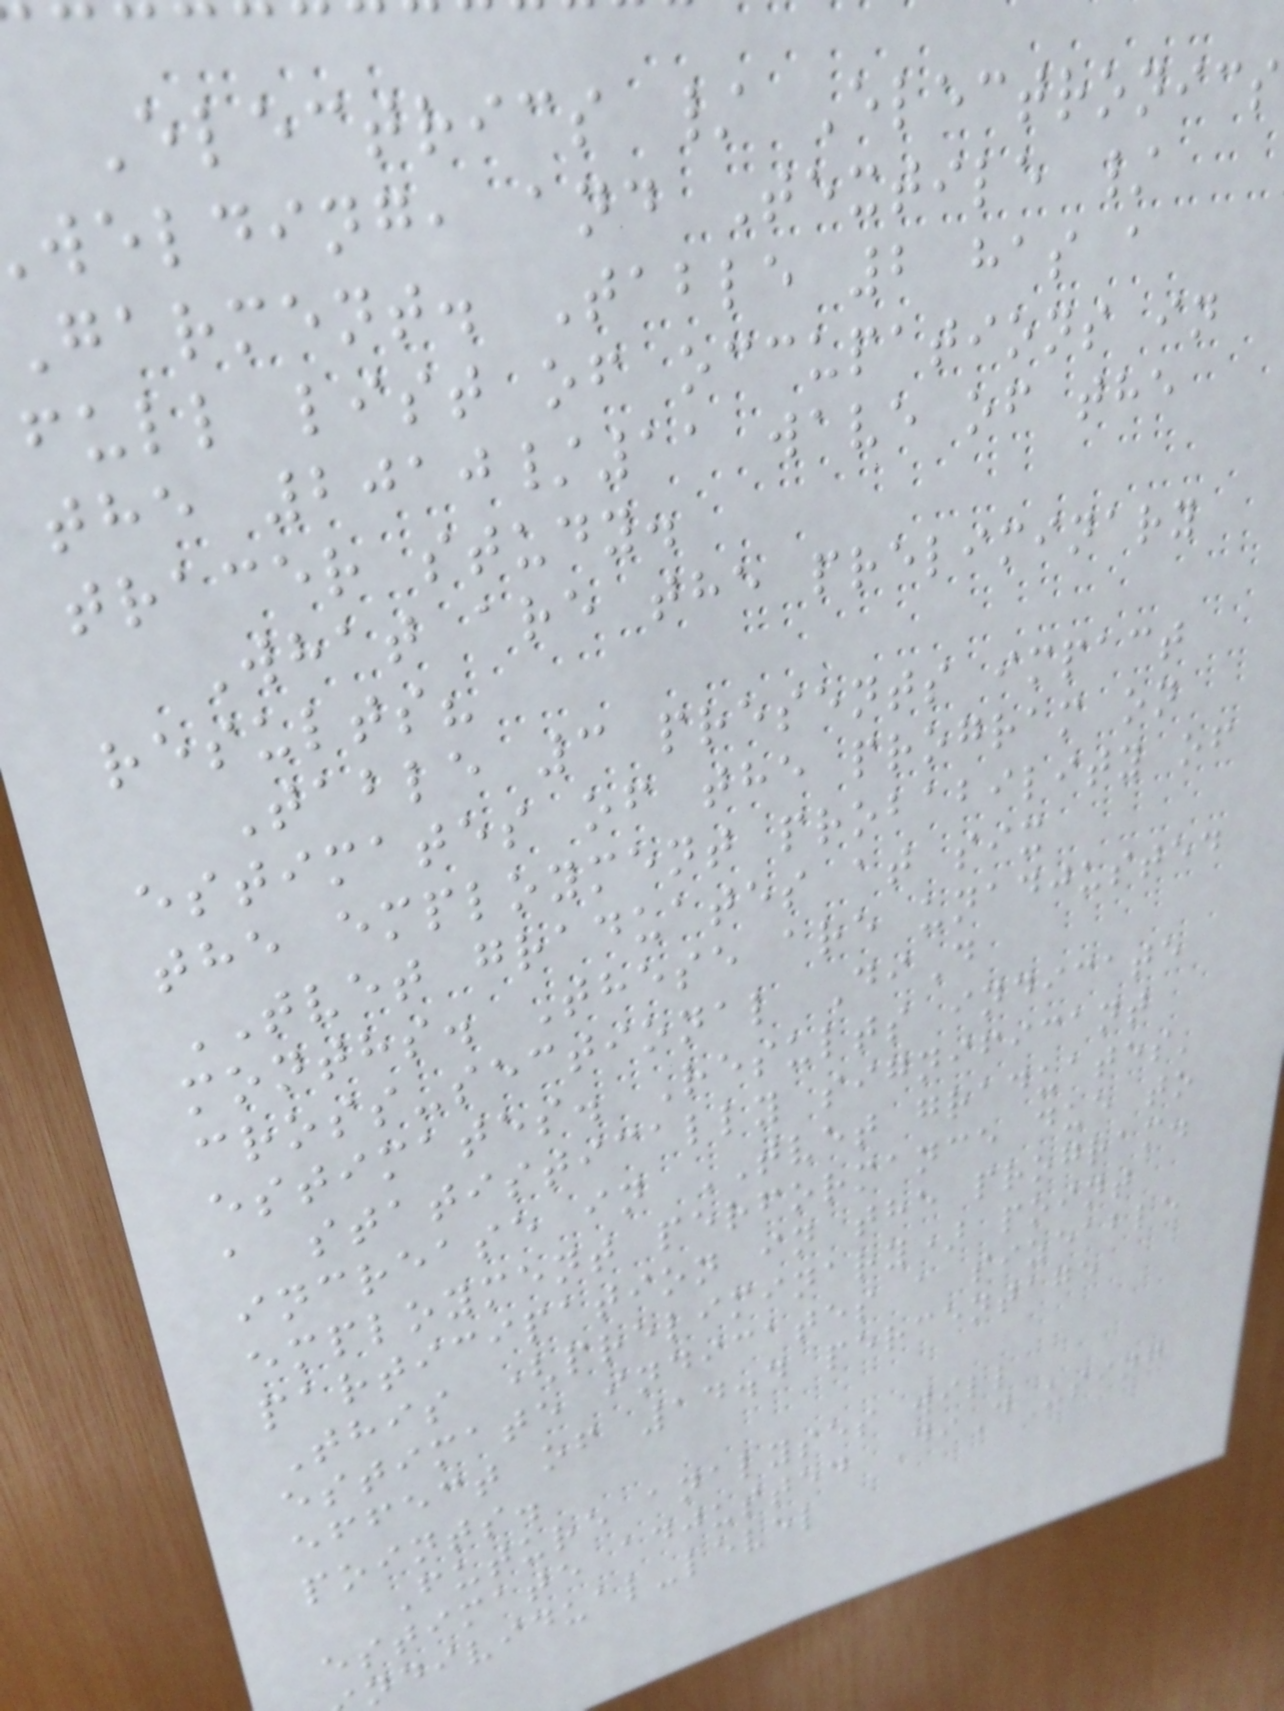Electrics / Electronics
welding, and Textile /
garment. Table 2 has a
full list of occupations in
the 2010/11 wave of the
tracer study.
What are the preliminary
results?
Table 3 presents impact
estimates of the program on
the employment probability of
TVET graduates at six
months. These are unadjusted
cross-sectional DiD
estimates. Results indicate
a statistically significant
increase in TVET graduates'
employment performance due to
participation in the program.
This (preliminary) point
estimate indicates a sizeable
effect of 14.4 percentage
points.
Future analyses will
estimate adjusted DiD using
ndividual-level
